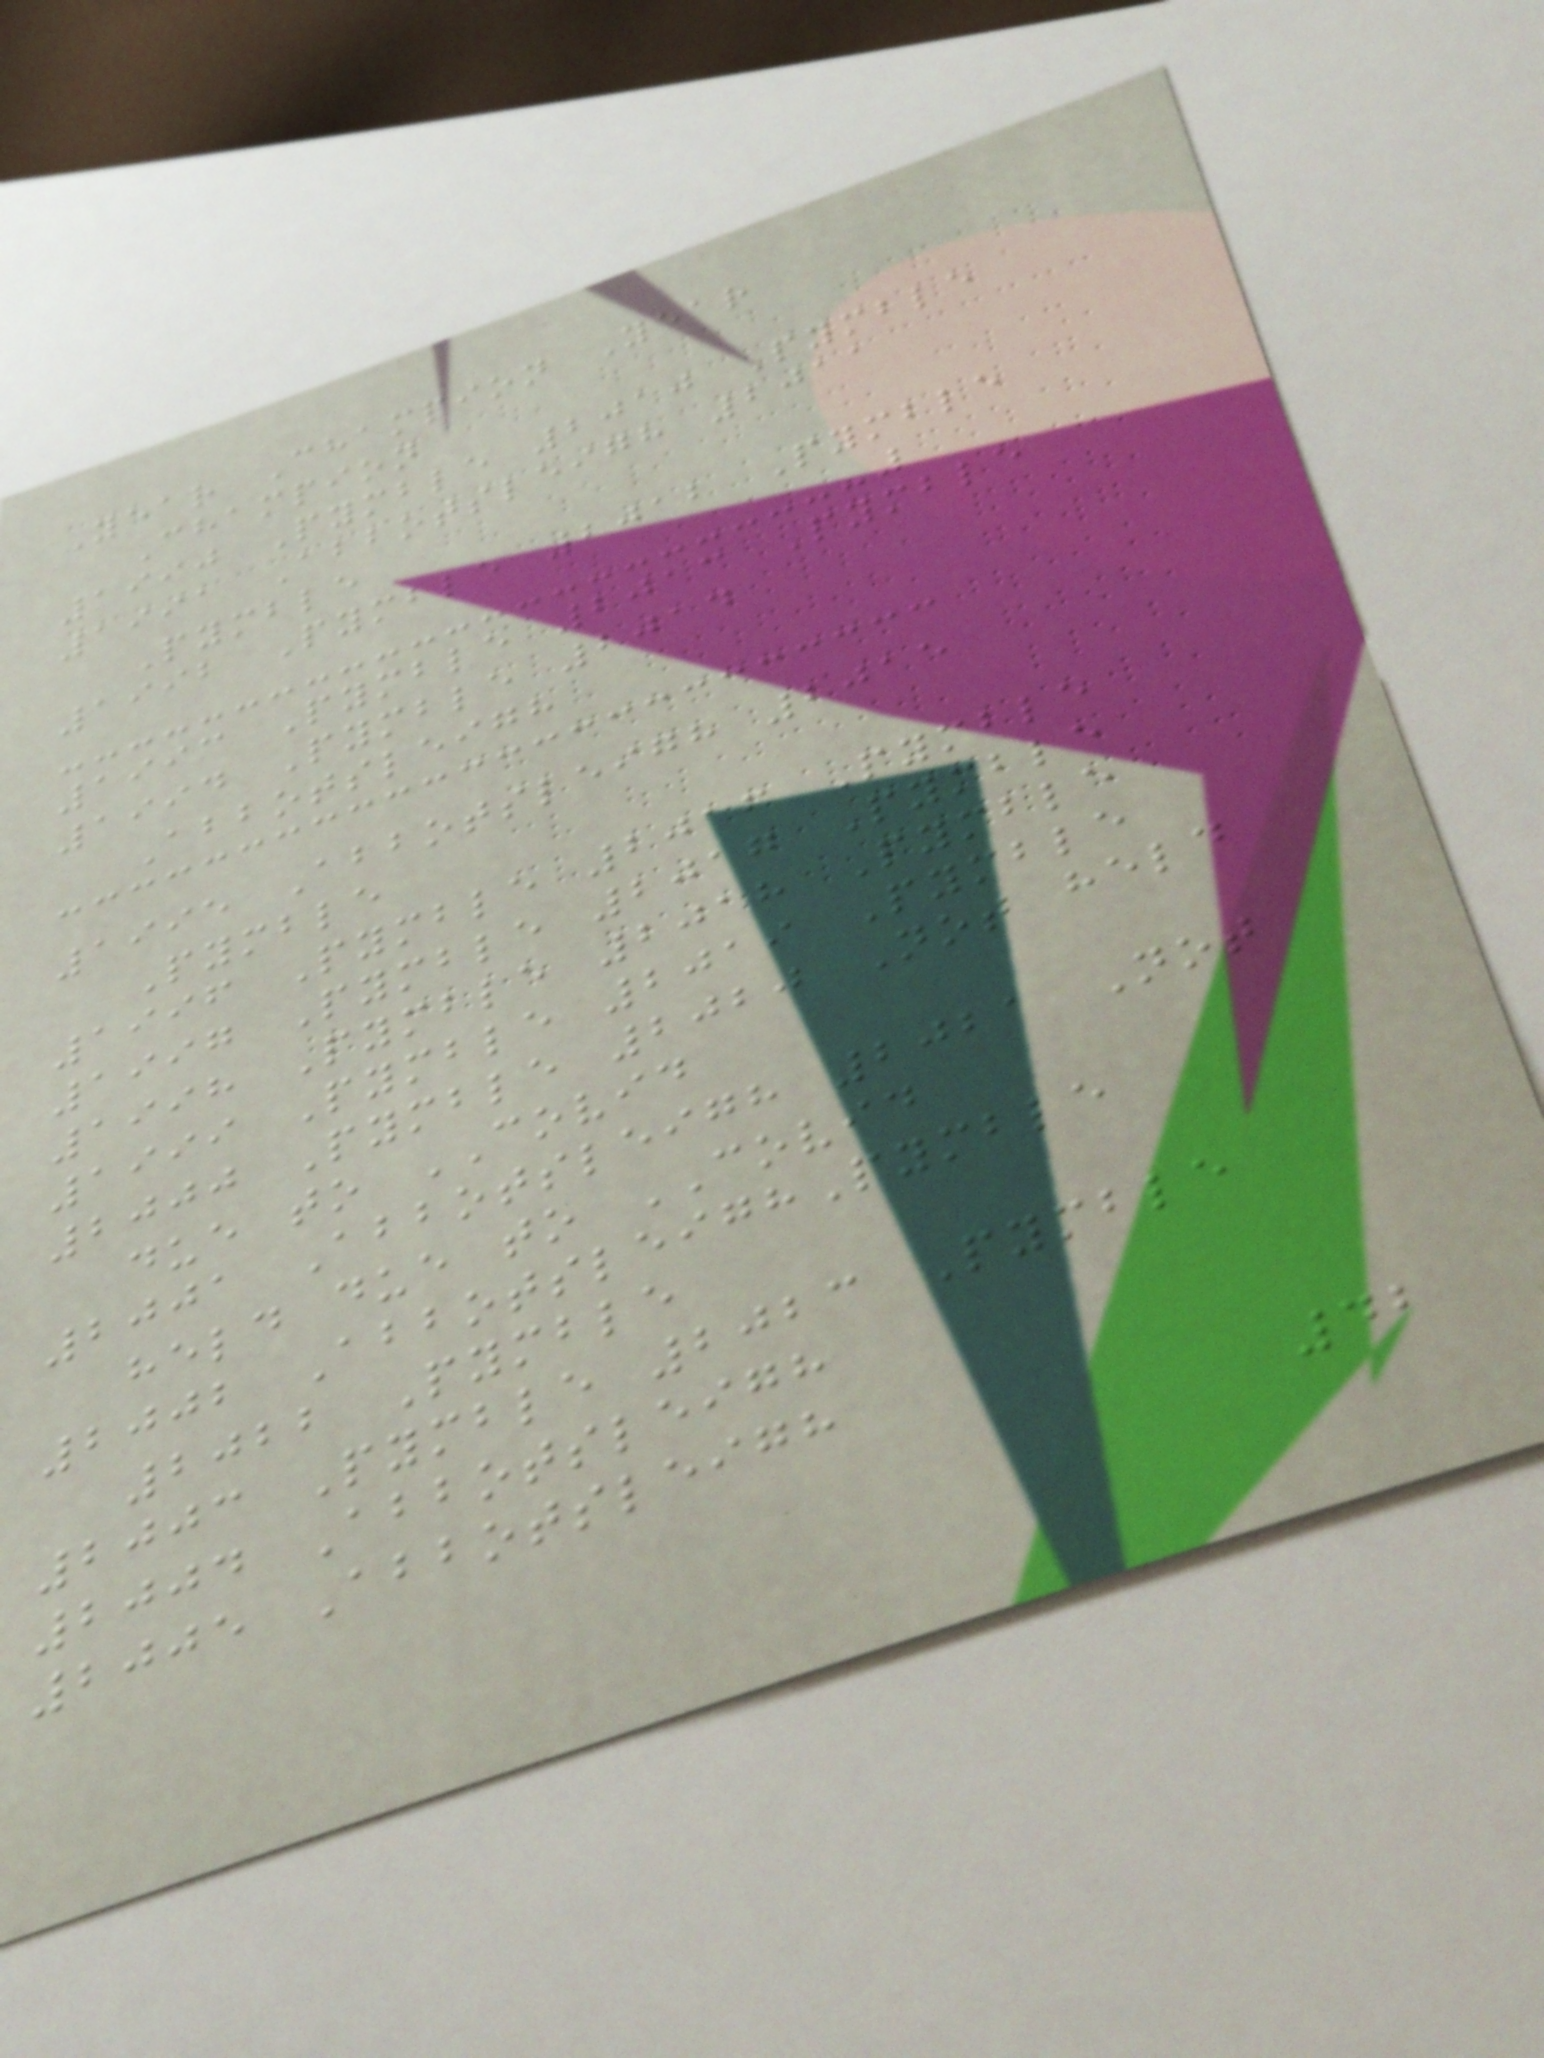Year Champion Year
Champion
1990 Pymble 2010 Pymble
1991 Abbotsleigh 2011
Pymble
1992 Pymble 2012 Pymble
1993 Pymble 2013 Pymble
1994 Pymble 2014
Abbotsleigh
1995 Abbotsleigh 2015
Pymble
1996 Pymble 2016 Pymble
1997 Pymble 2017 Pymble
1998 Pymble 2018 Pymble
1999 Pymble 2019 Pymble
2000 Pymble 2020 Not held
due to COVID
2001 Abbotsleigh 2021 Not
held due to COVID
2002 AbbotsleighPymble
2022 Pymble
2003 Pymble 2023 Pymble
2004 Abbotsleigh
2005 Abbotsleigh
42
